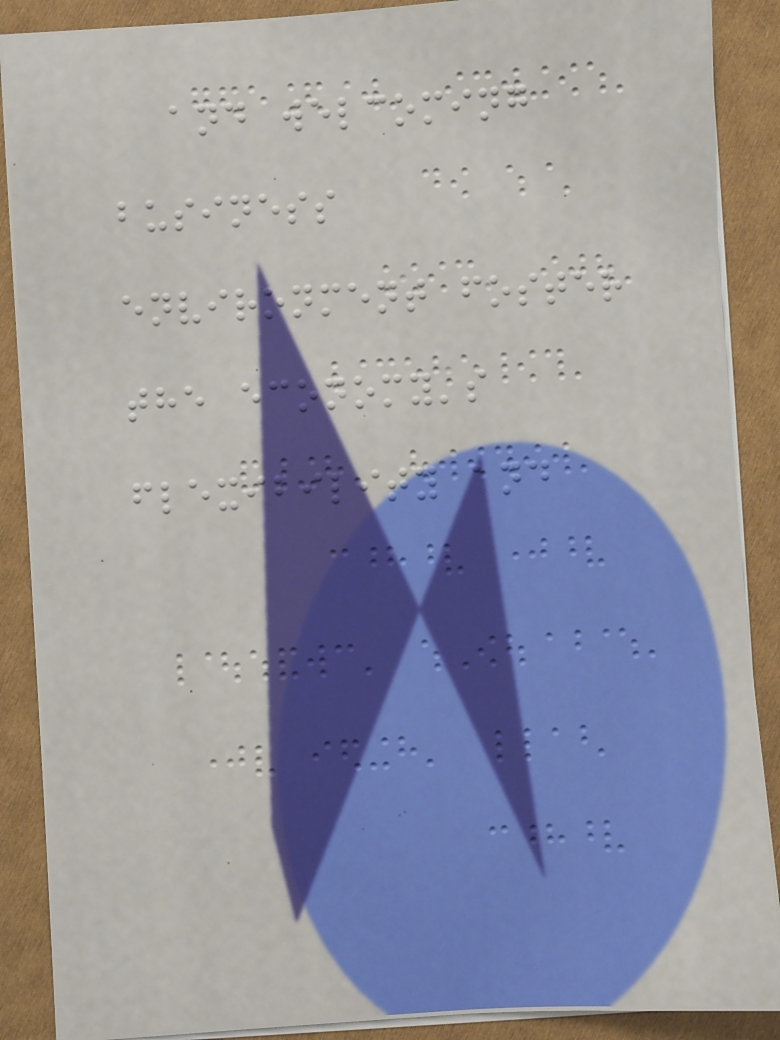and welcoming
business
environment foster
the economy's
flexibility and
